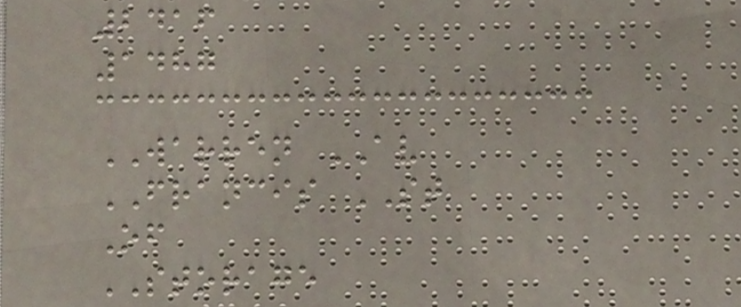2416
1487
WARREN AV
FRANCIS ST
Of
STORAGE
